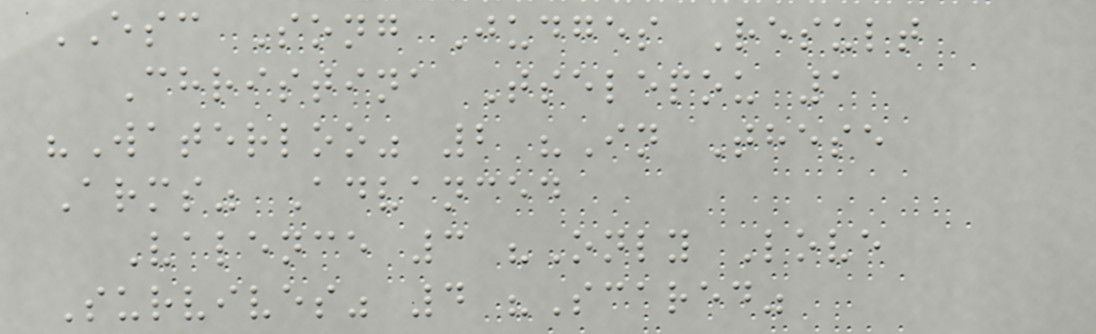ESC Song Judges Result
Christina Tselepou 1
"Waterloo" 2 "In These
Arms" Advanced
Valence 3 "Only Love
Survives" 4 "Scared"
